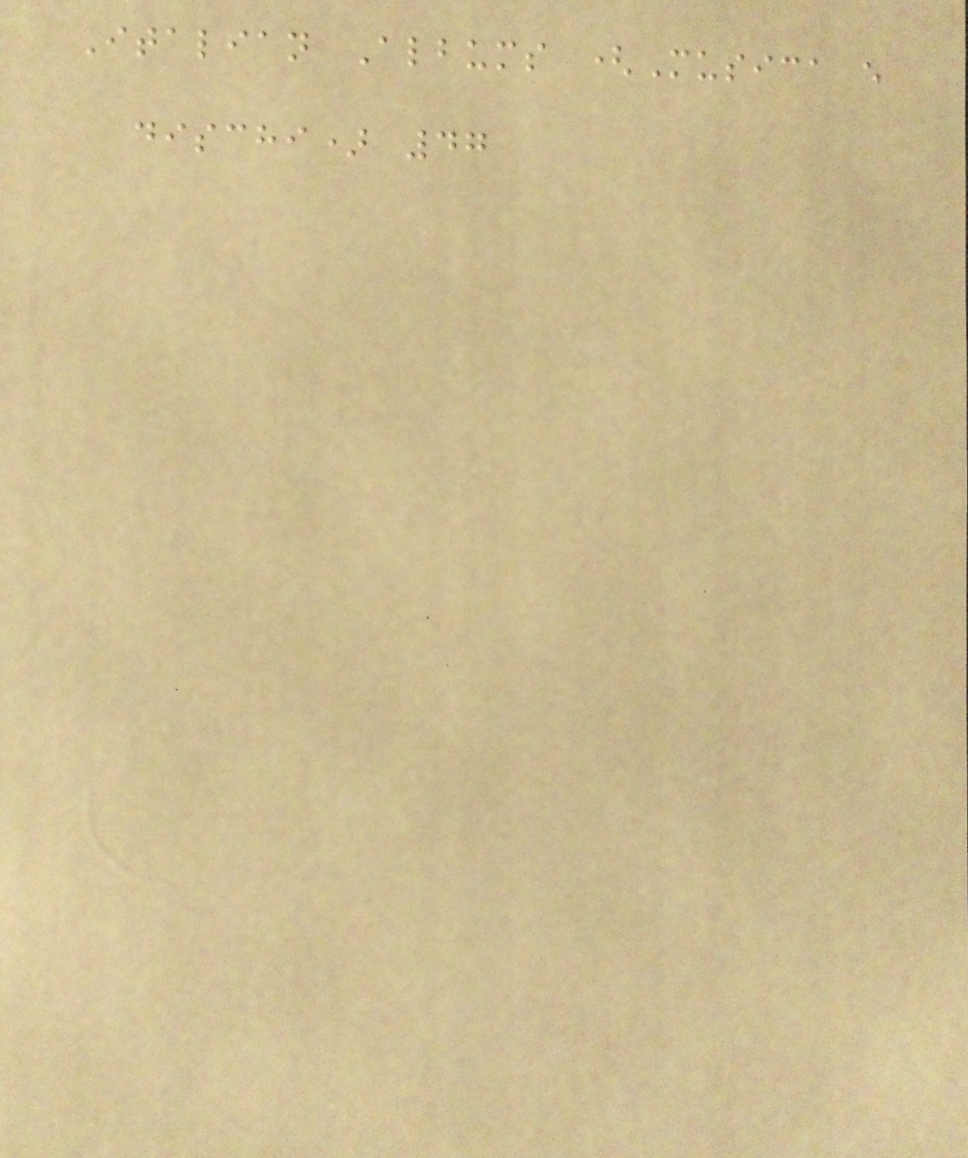Italian Albums (Musica e
dischi) 47
